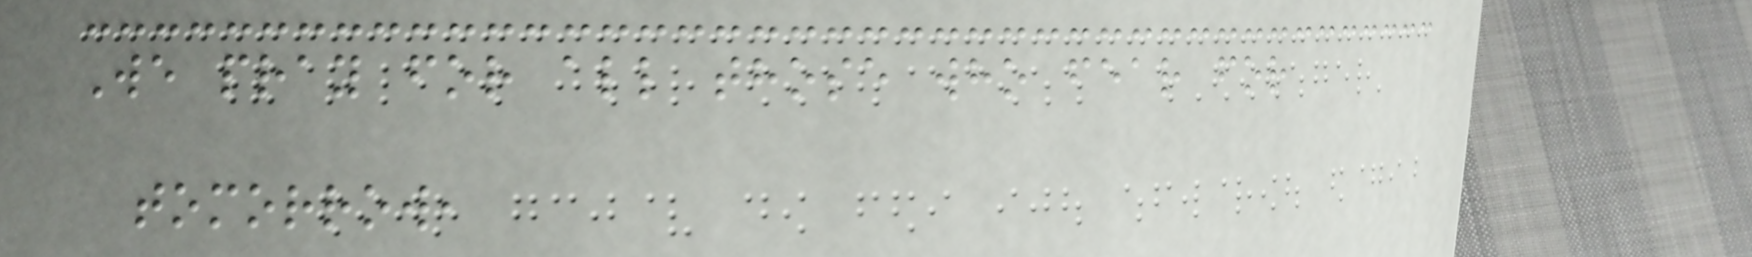We pray for all those who fear for
tomorrow,
